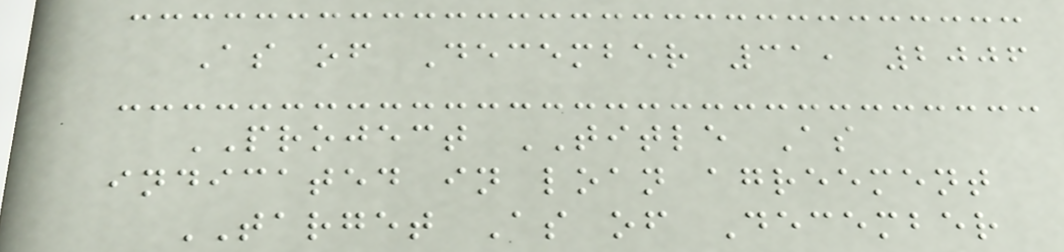As of December 31, 2006
PROJECT TITLE As
indicated in loan agreement
TARGET As of December
